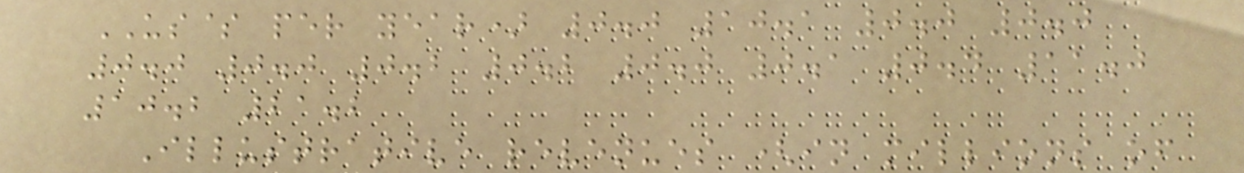US$ per year) 0.0 10.1 0.0 0.0
0.0 0.0 0.2 0.2 0.0 0.1 0.4 11.0
10.2 21.2
Illustrative revenues (in millions of
